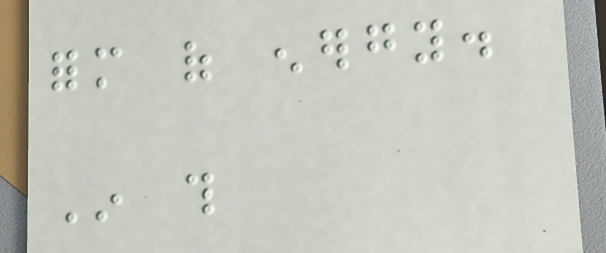form of energy.
In this
